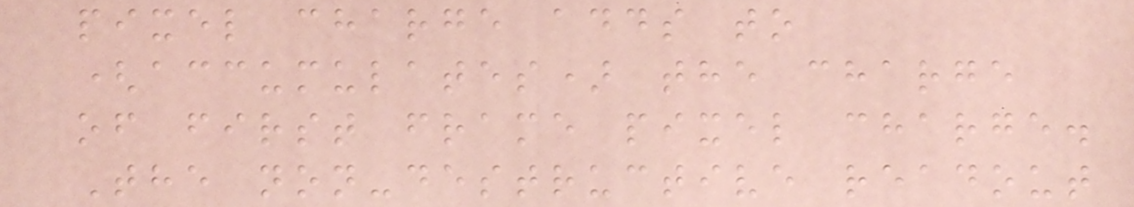pixel charge adds to
(accumulates) the charge
of first frame pixel charge.
The non-destructive readout
